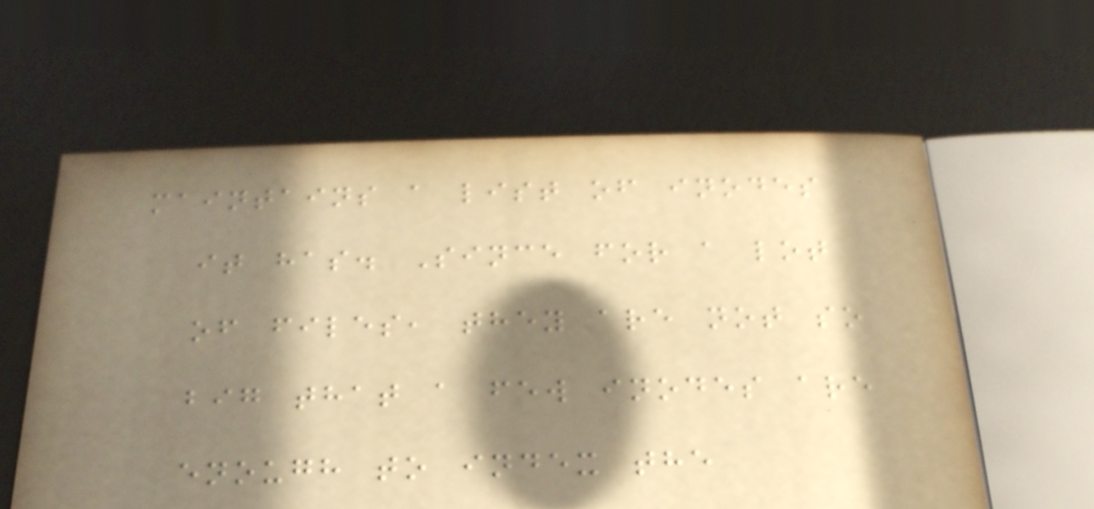maintains a list of inodes
it has. Since for a lot
of files, they are not so
big that a few inodes are
enough to index the
